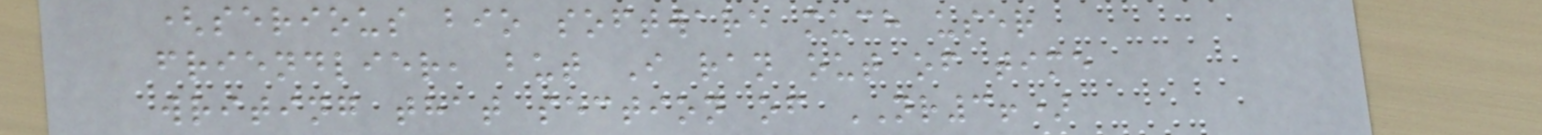(serious bio software much user
friendlier, but I ran out of time
writing that section of NR3!)
